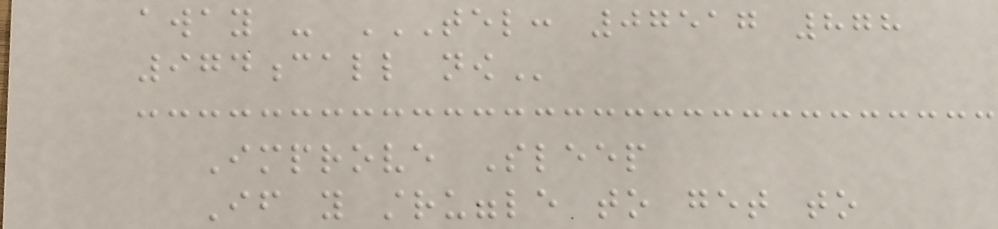away - TEL: 07517 878
974CALL NOW
Improve Sleep
If you struggle to get to
